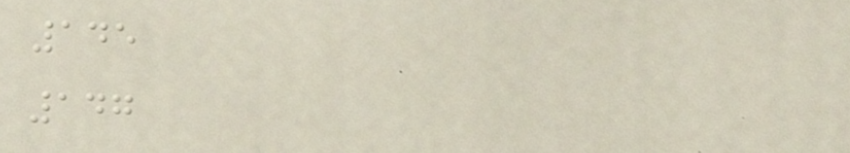145
147
